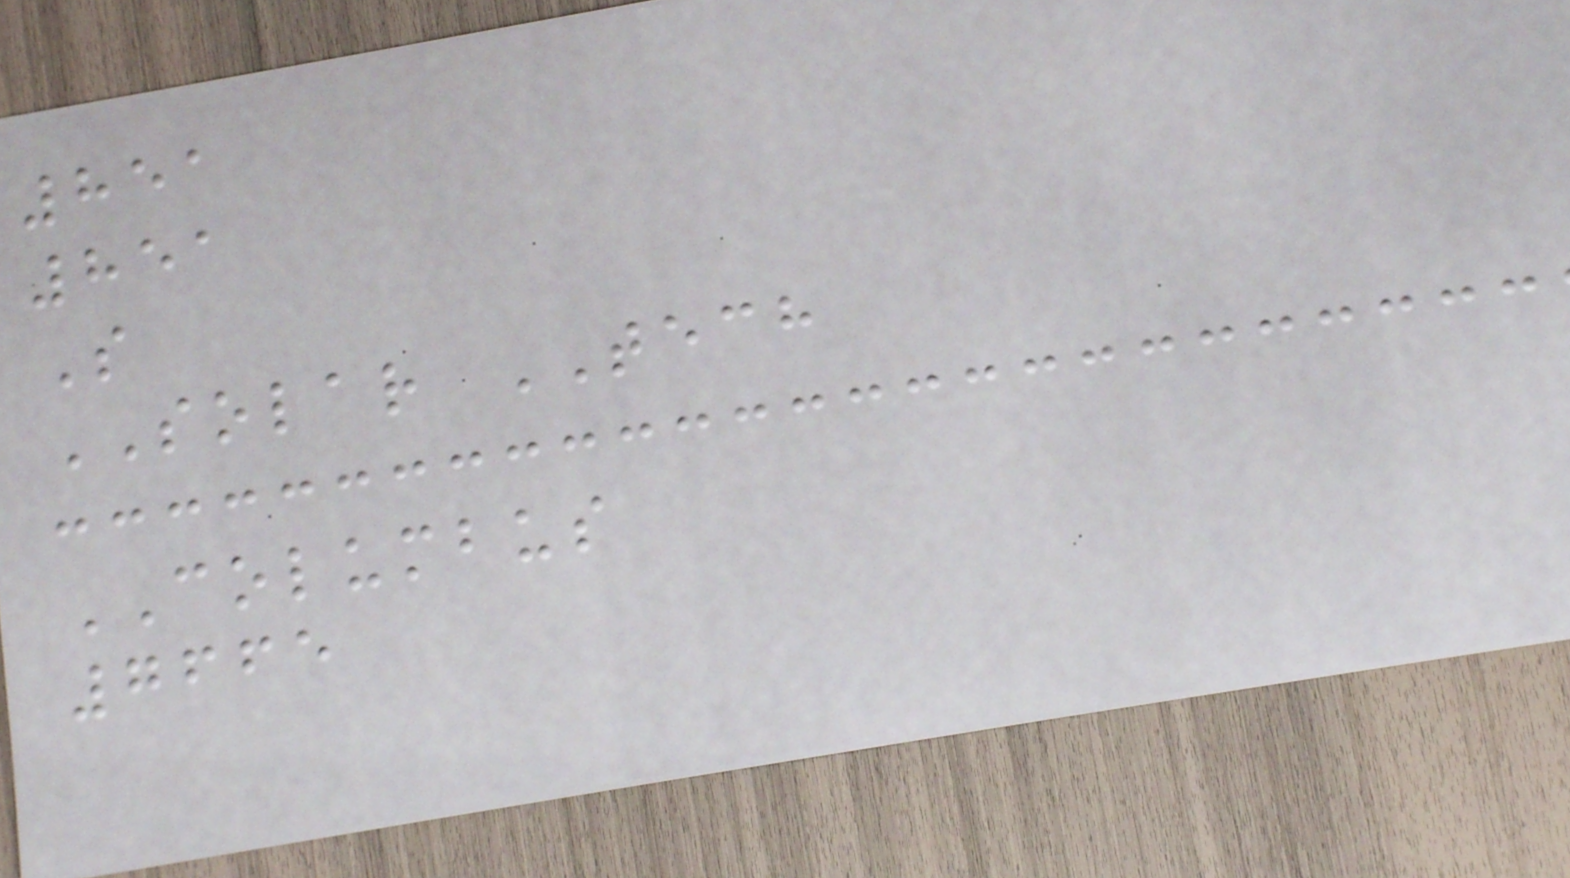851
851
S
SOLAR TECH
COLUMBUS
7665
